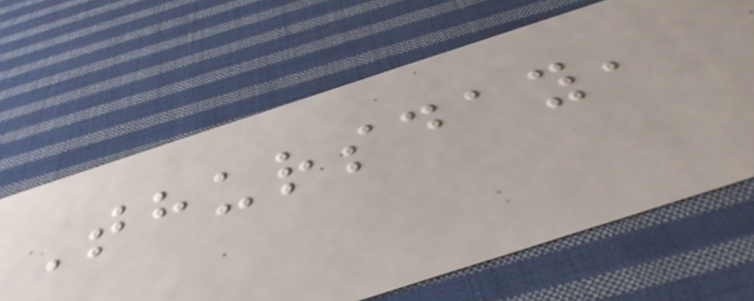Thursday,
